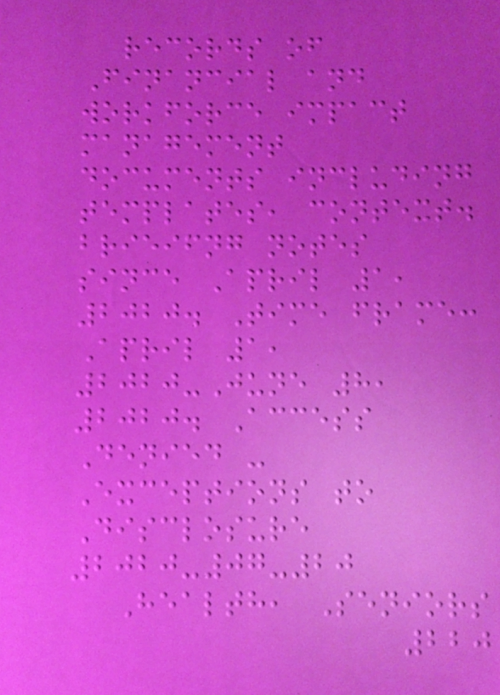records of
Financial and
workforce impact
management
documents including
templates, context.
brieifng notes
since April 1,
2020. Time frame:
April 1,
2020-June 8,
2020. Access
Denied -
Exceptions to
Disclosure
2020-07-20
Health, Seniors
220
